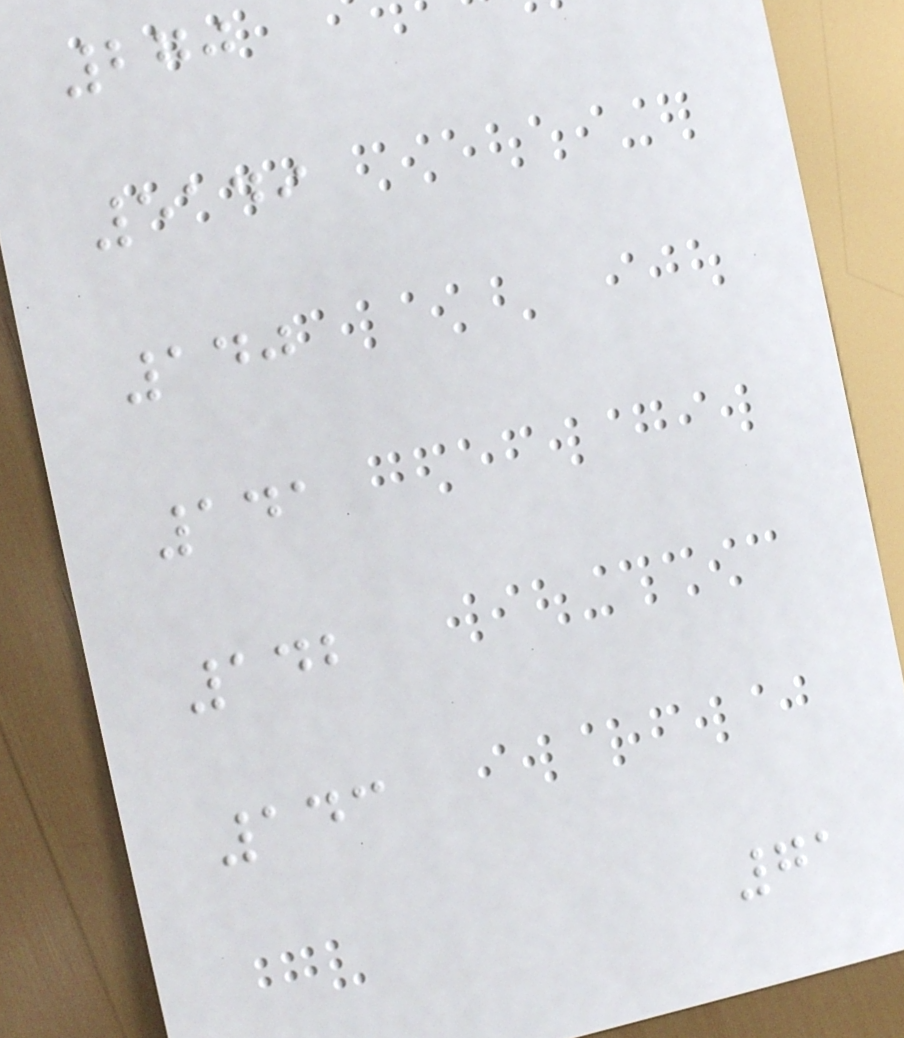270
5149
140
141
142
143
71
